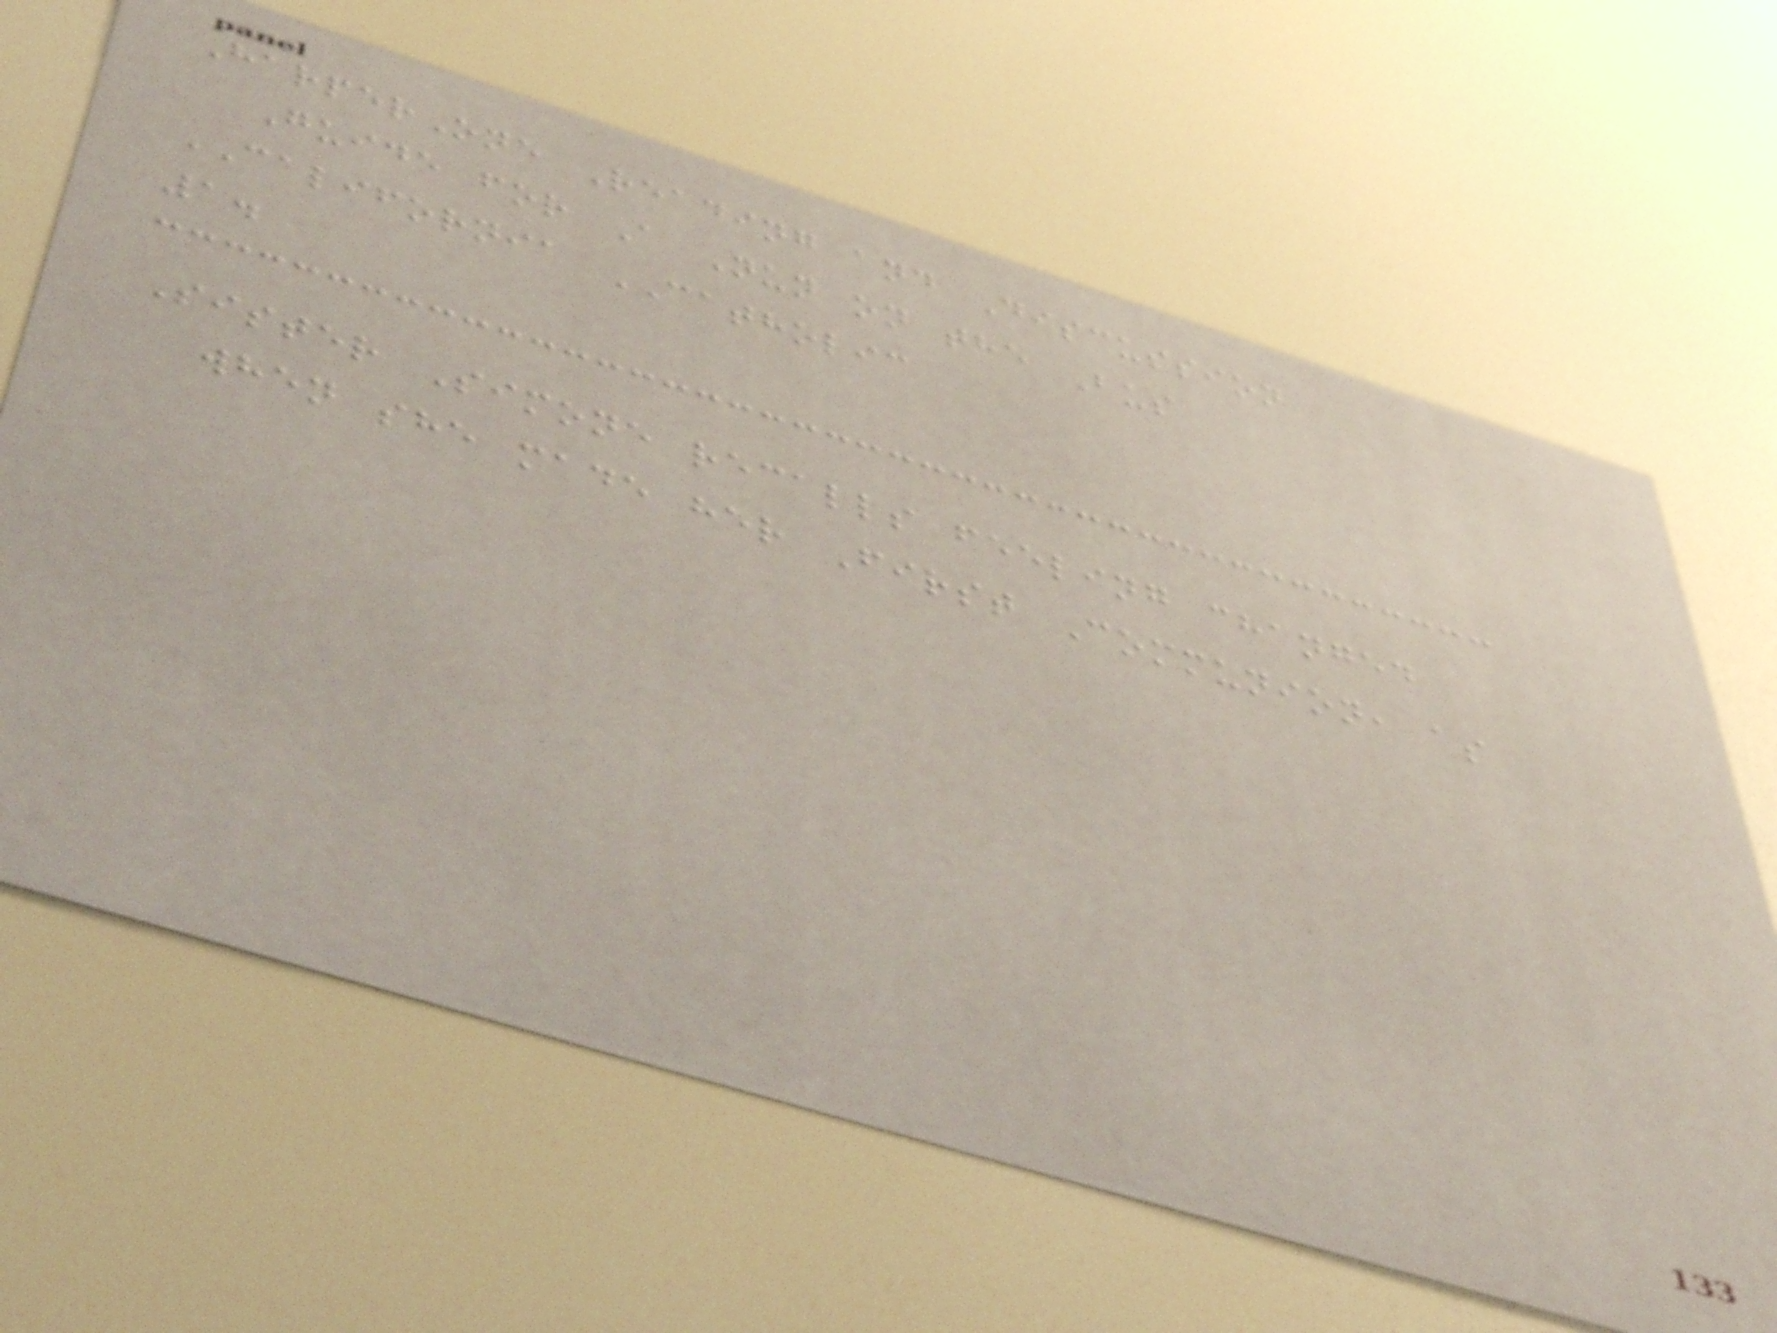HarperOne Reading and Discussion
Guide for A Nun on the Bus
CALIFORNIA CATHOLIC
1.
Sister Simone recalls feeling changed
when she made her First Communion, as
